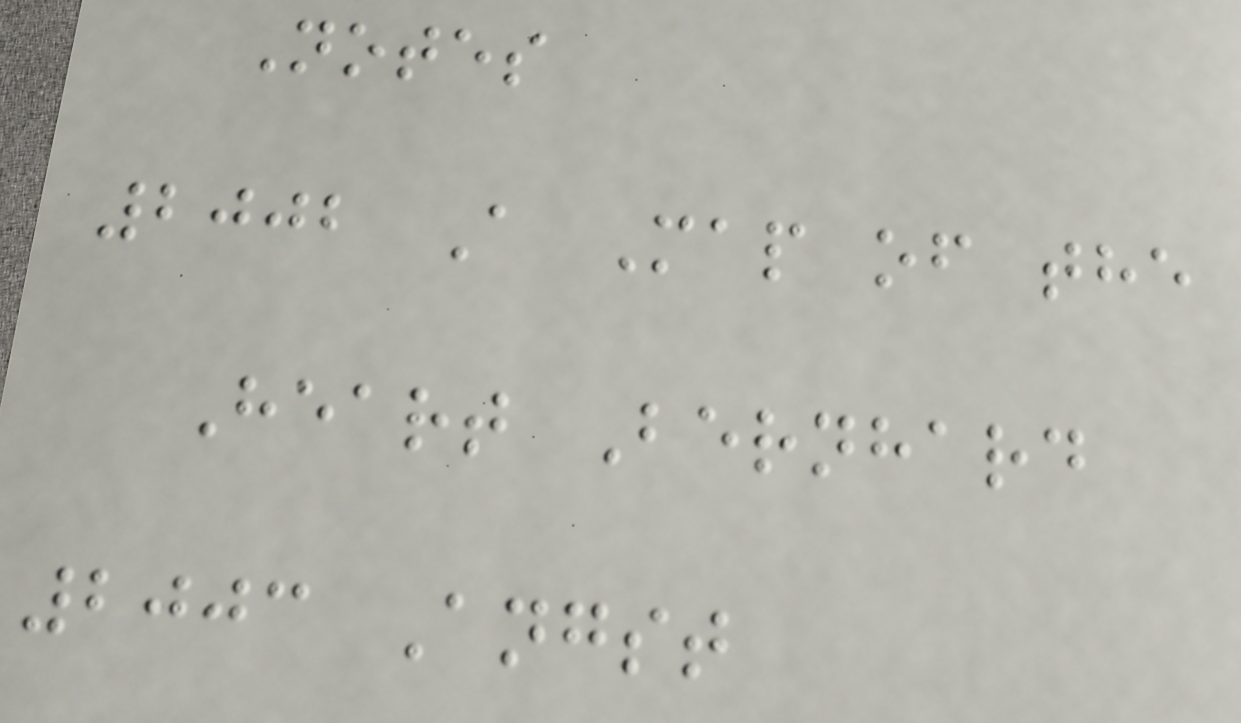Notes
2002 A Map of the
Heart Bernhard
2003 Angst
